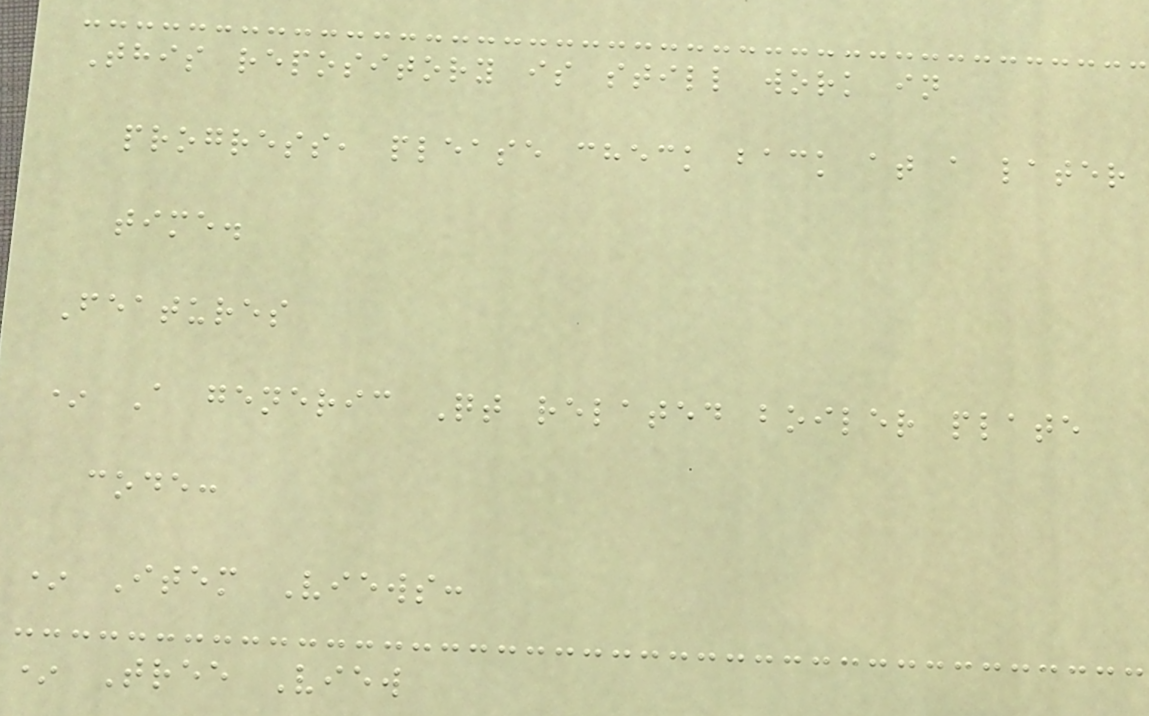This repository is still work in
progress, please check back at a later
time.
Features
* A generic Qt related boiler plate
code:
* Item Views:
* Tree View
